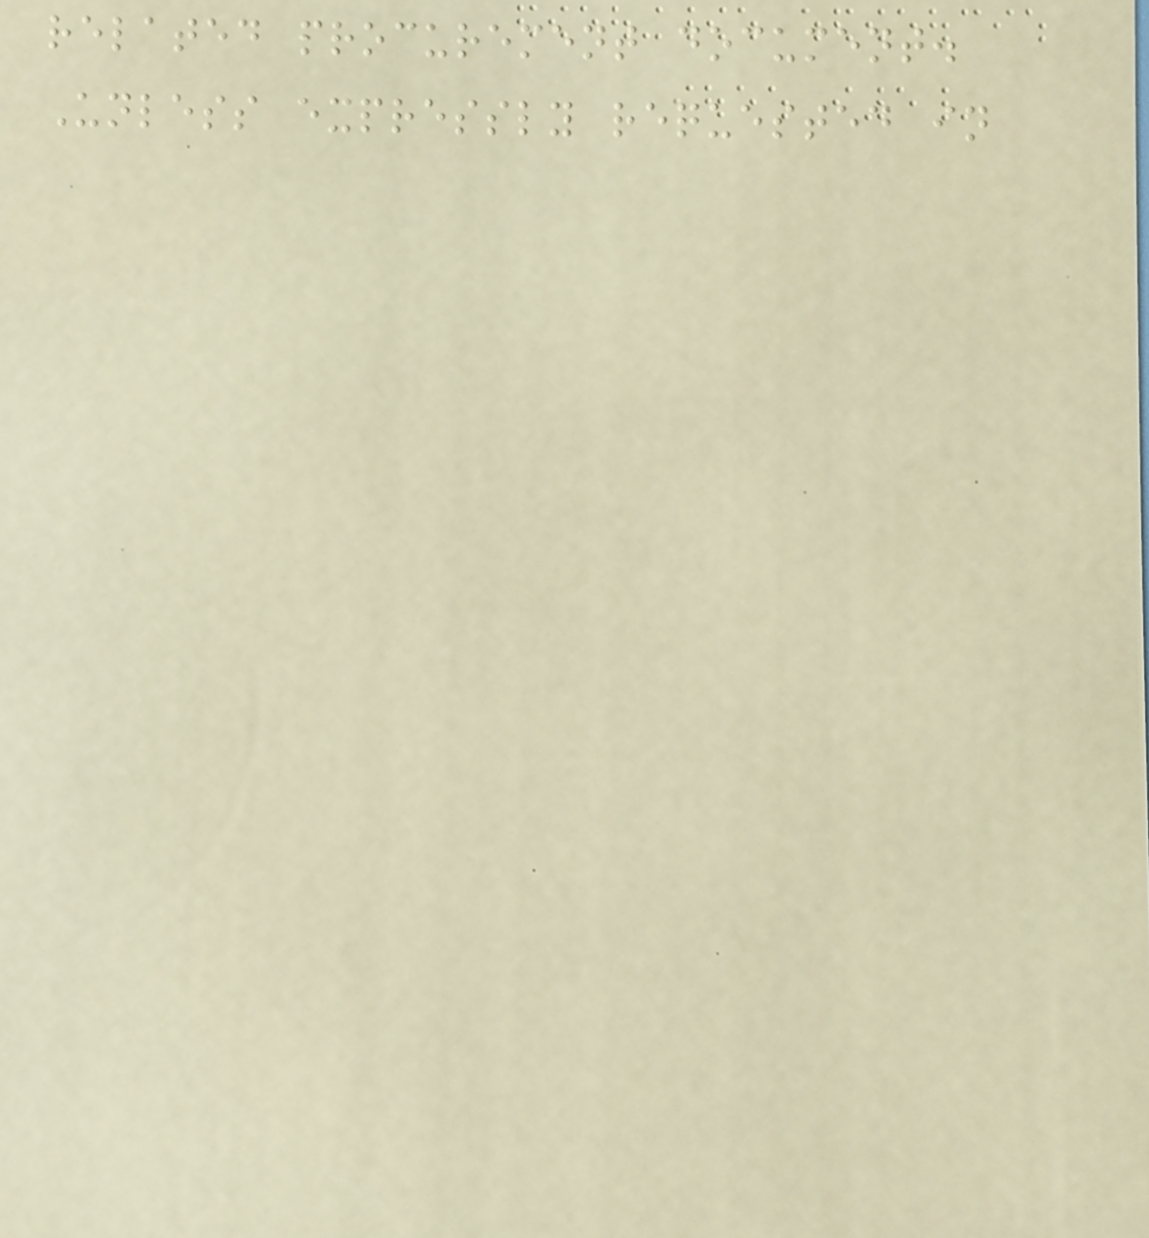related procurement document.
Unless expressly requested in
